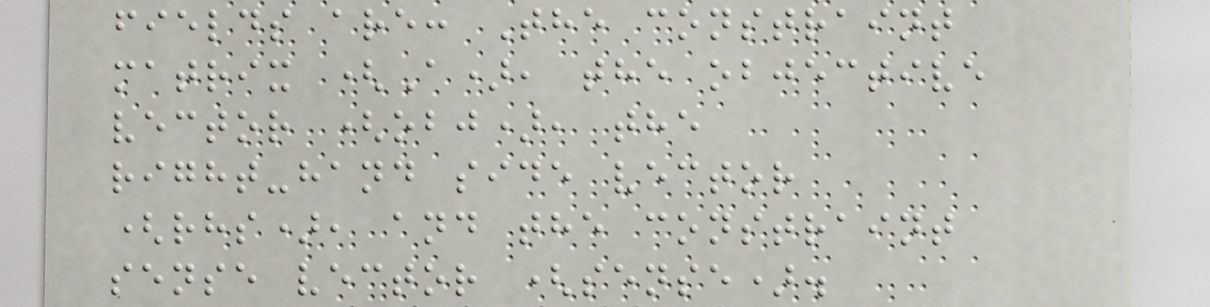fields are: The constraint
matrix (A), the objective
vector (obj), the
right-hand side vector
(rhs), and the constraint
sense vector (sense).
